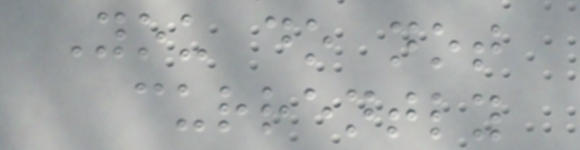You do not
currently
